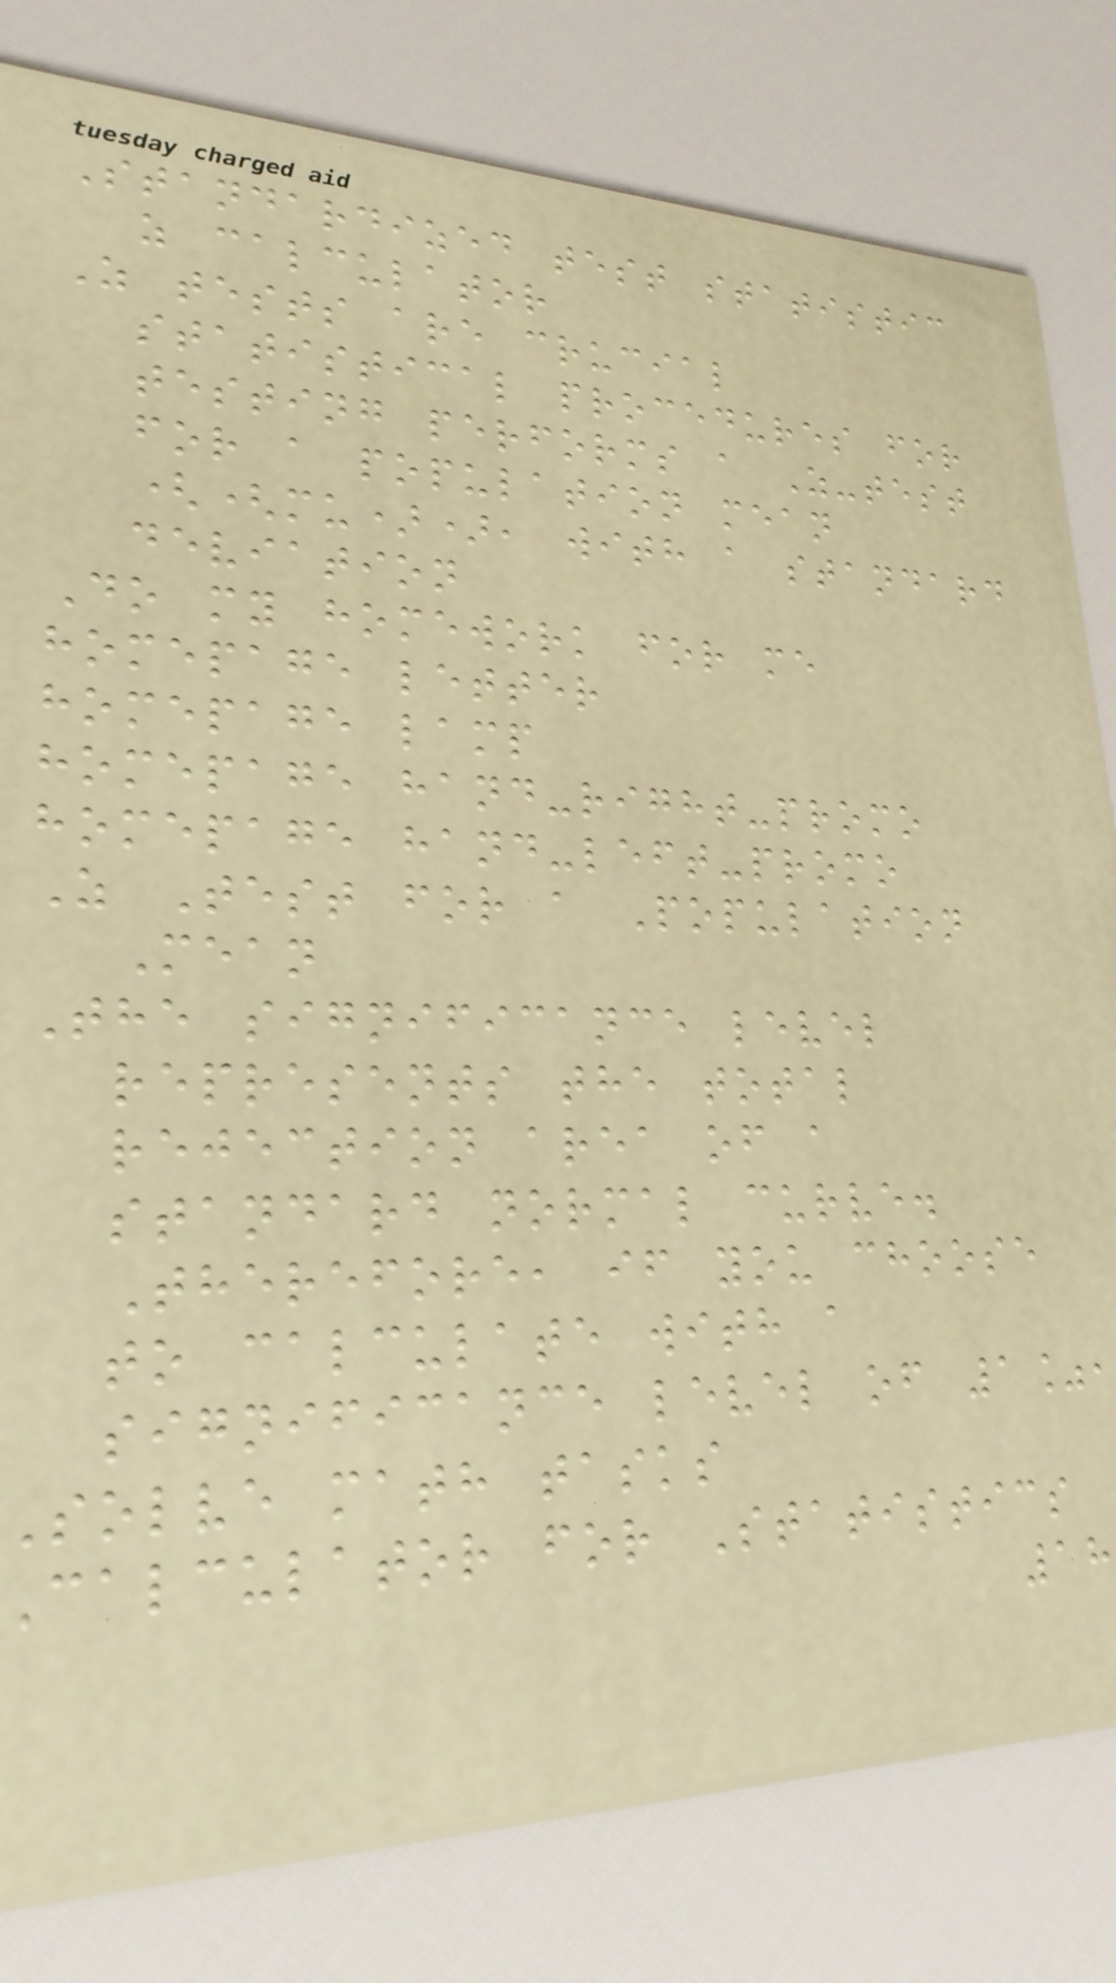Standardized test statistic
z calculator
Z tests are crucial
statistical procedures for
testing performs a Z-test
for a population mean
((mu)), with a standard
deviation
Do my homework for me
homepage letter
homepage lamp
homepage hand-right-promo
homepage hand-left-promo
Z Test for a Population
Mean
The significance level
represents the total
rejection area of a
standard normal curve.
Therefore, if you choose
to calculate with a
significance level of 1%,
Solve math tasks
calculator for Statistics
